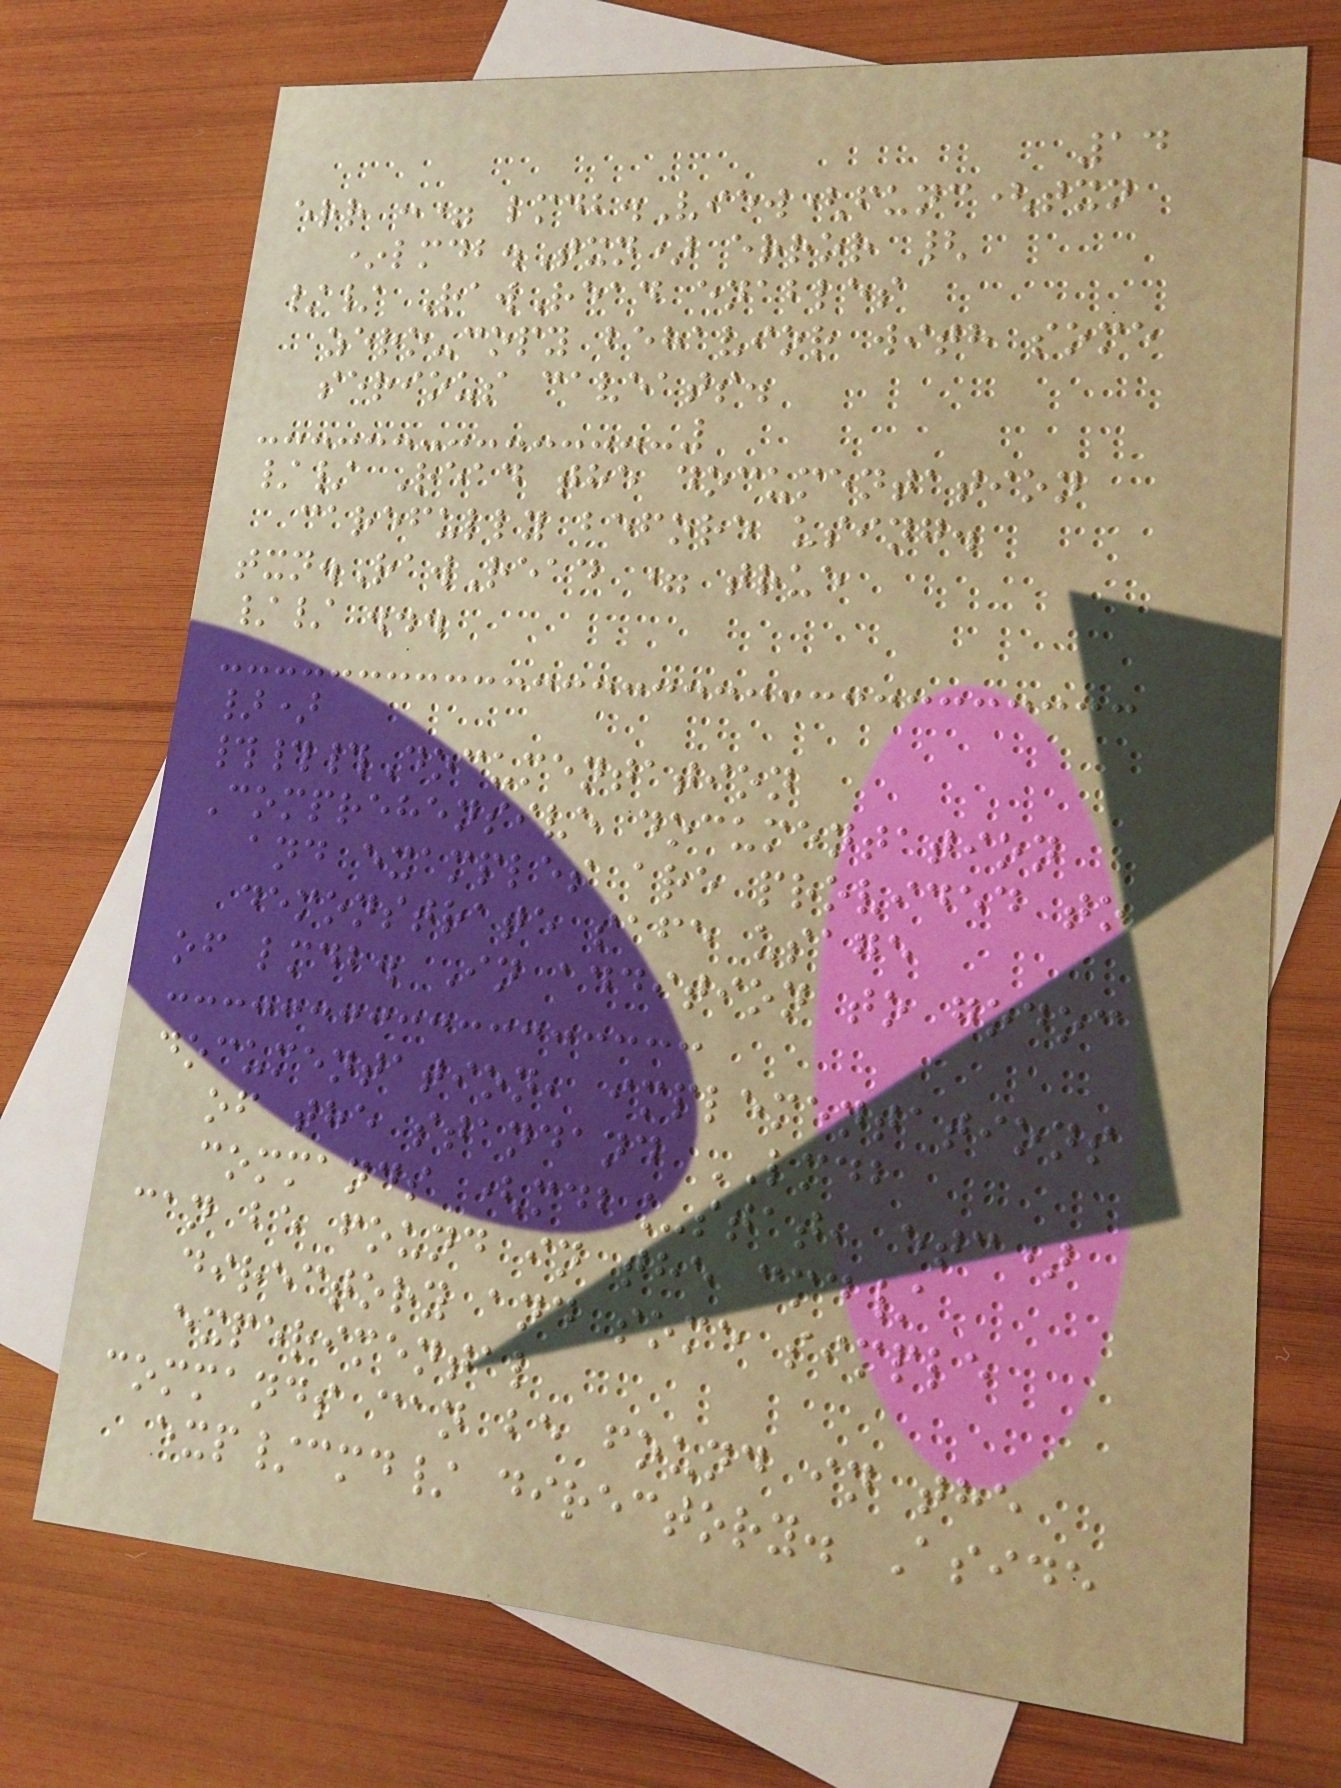14
err := lmdb.View(func(txn
*lmdb.Txn) error {
// RawRead enables
zero-copy behavior with some
serious caveats.
// Read the documentation
carefully before using.
txn.RawRead = true
// ...
})
###Documentation
Comprehensive documentation
and examples are provided to
demonstrate safe usage
of lmdb. In addition to godoc
documentation, implementations
of the standand LMDB
commands (mdb_stat, etc)
can be found in the cmd/
directory and some simple
experimental
commands can be found in the
exp/cmd/ directory. Aside
